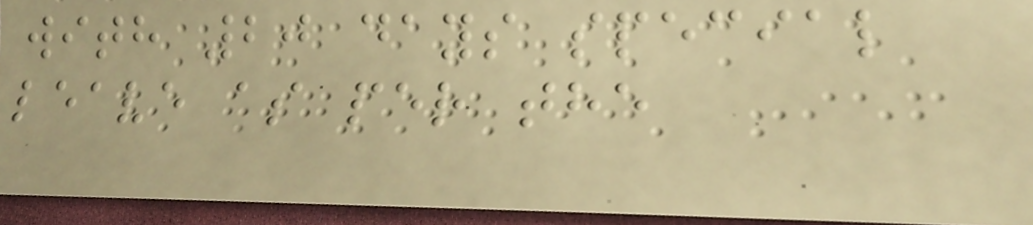with 20 days special
leave as per the
